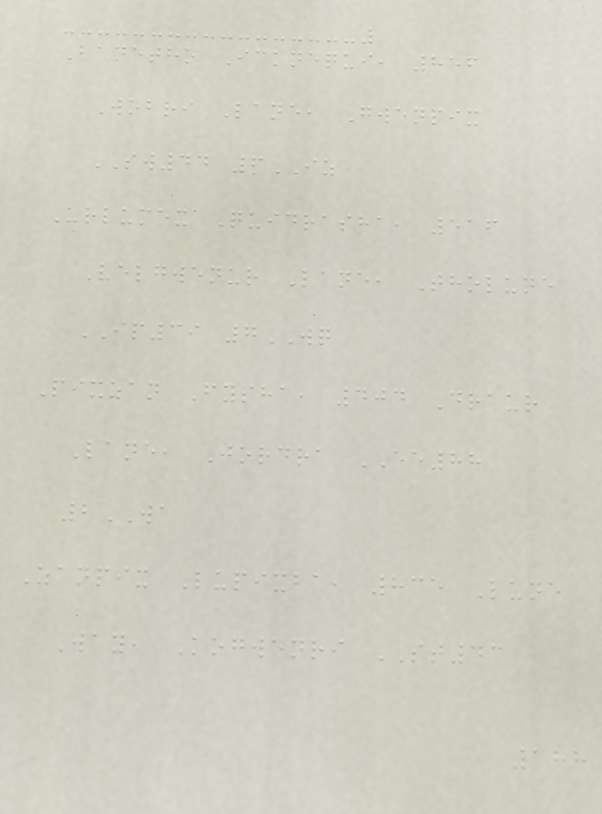Banetho Icknequi, 856
Wobri Lane, Gwenpix
SW44 6IZ
Urlumex Quidrasha, 516
Velgwenur Lane, Tholune
IP39 7WQ
Pixzan Fysha, 404 Draur
Lane, Jordra EE88
2WA
Zanpix Lupixba, 835 Lune
Way, Kogwenri ST43
188
